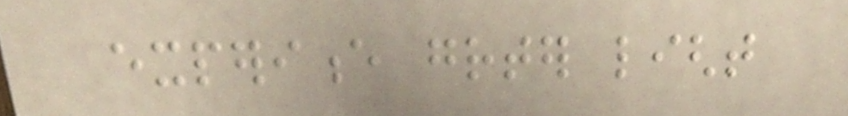experience greater light
